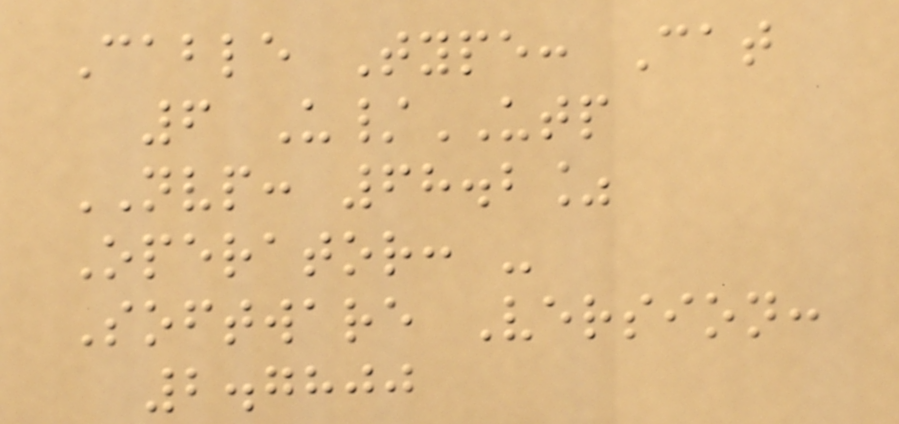Cable Type: Cat
6 U/UTP
NVP: 68.2%
Operator: -
Software Version:
2.7800
